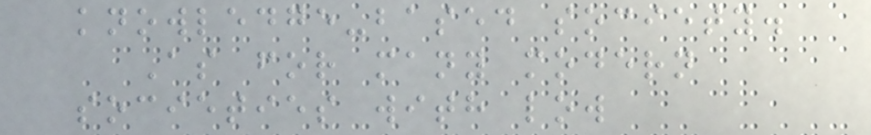knowledge-based society.
As for many modern
societies with low
